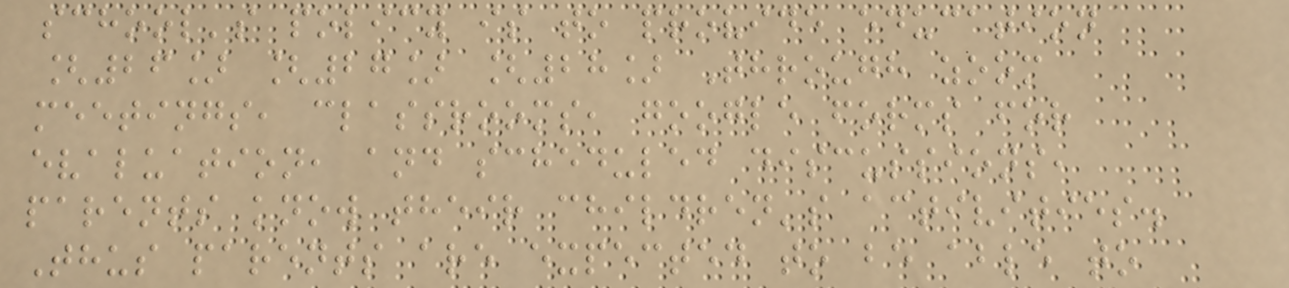school's policy is to provide education
[26] [27] [28] Through zoom
meetings, classrooms, google forms for
evaluation, and scheduled discussions,
parents know their children's activities.
Thus parents are expected to be able to
